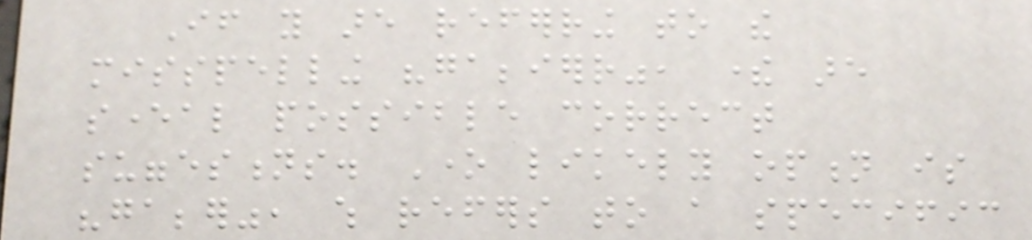If you are referring to the
misspelling "gabbierr", there are
several possible correct
suggestions. One likely option is
"gabber", which refers to a specific
